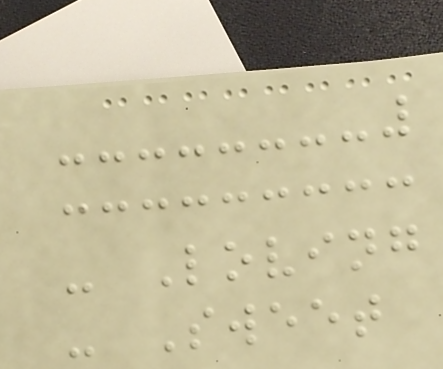- Loving
- Sweet
